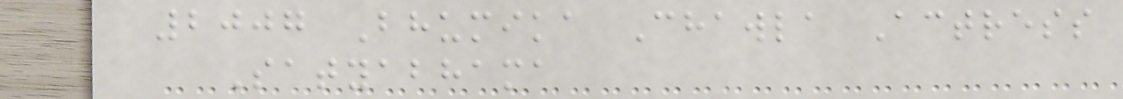2007 Bhumika Chawla Actress
Satyabhama
